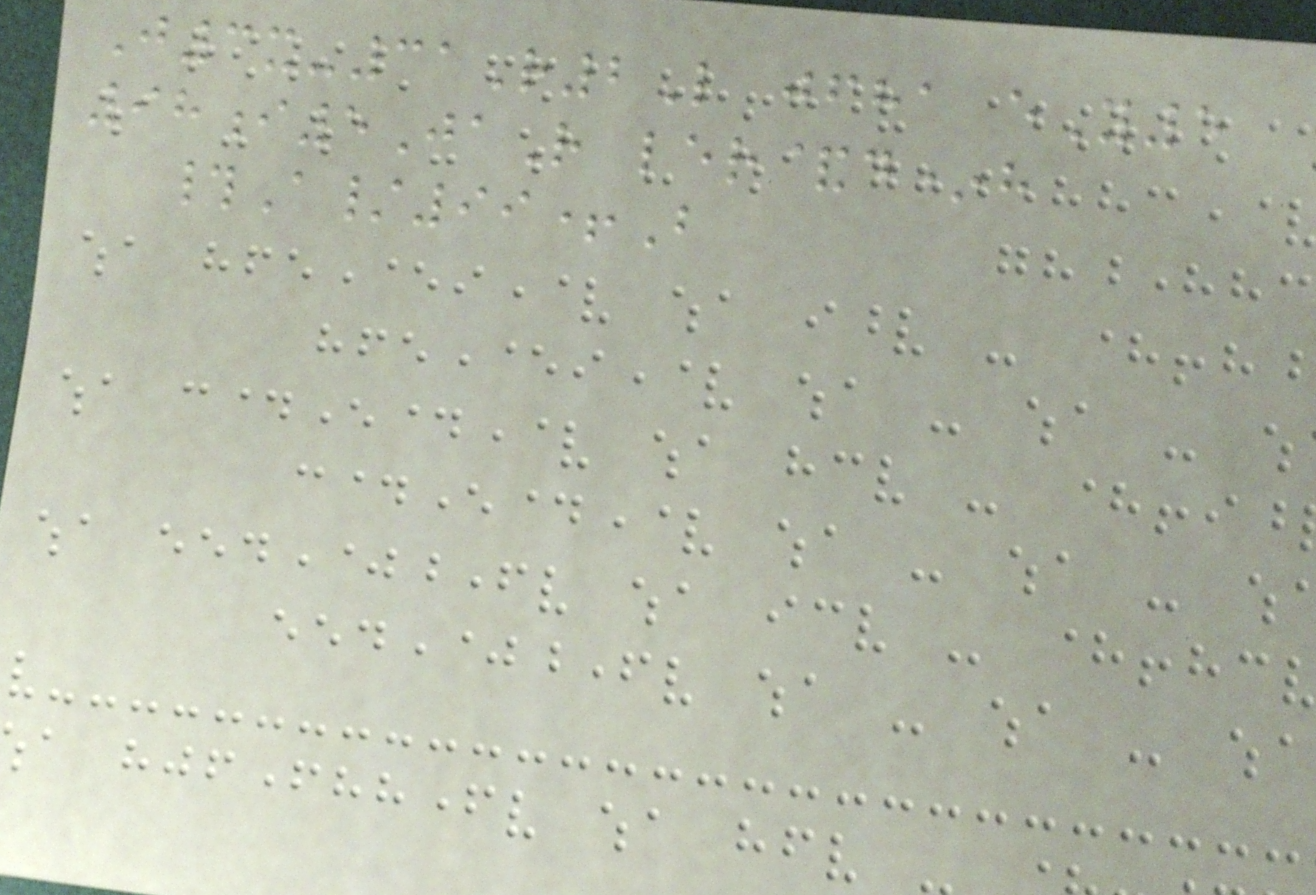J3x-31R2L jfha eY5
98i5JaR ler&d*h
#A/99+B
